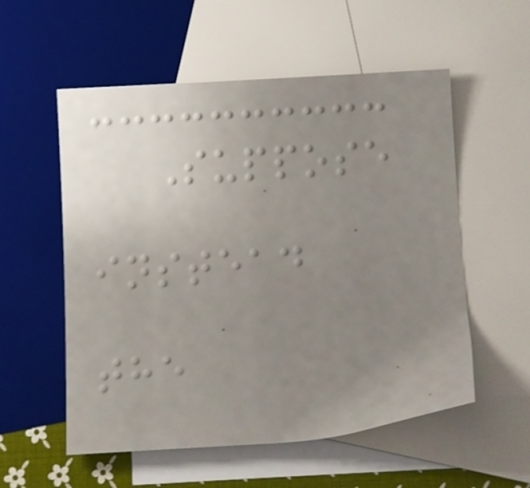Suppose
instead
the
